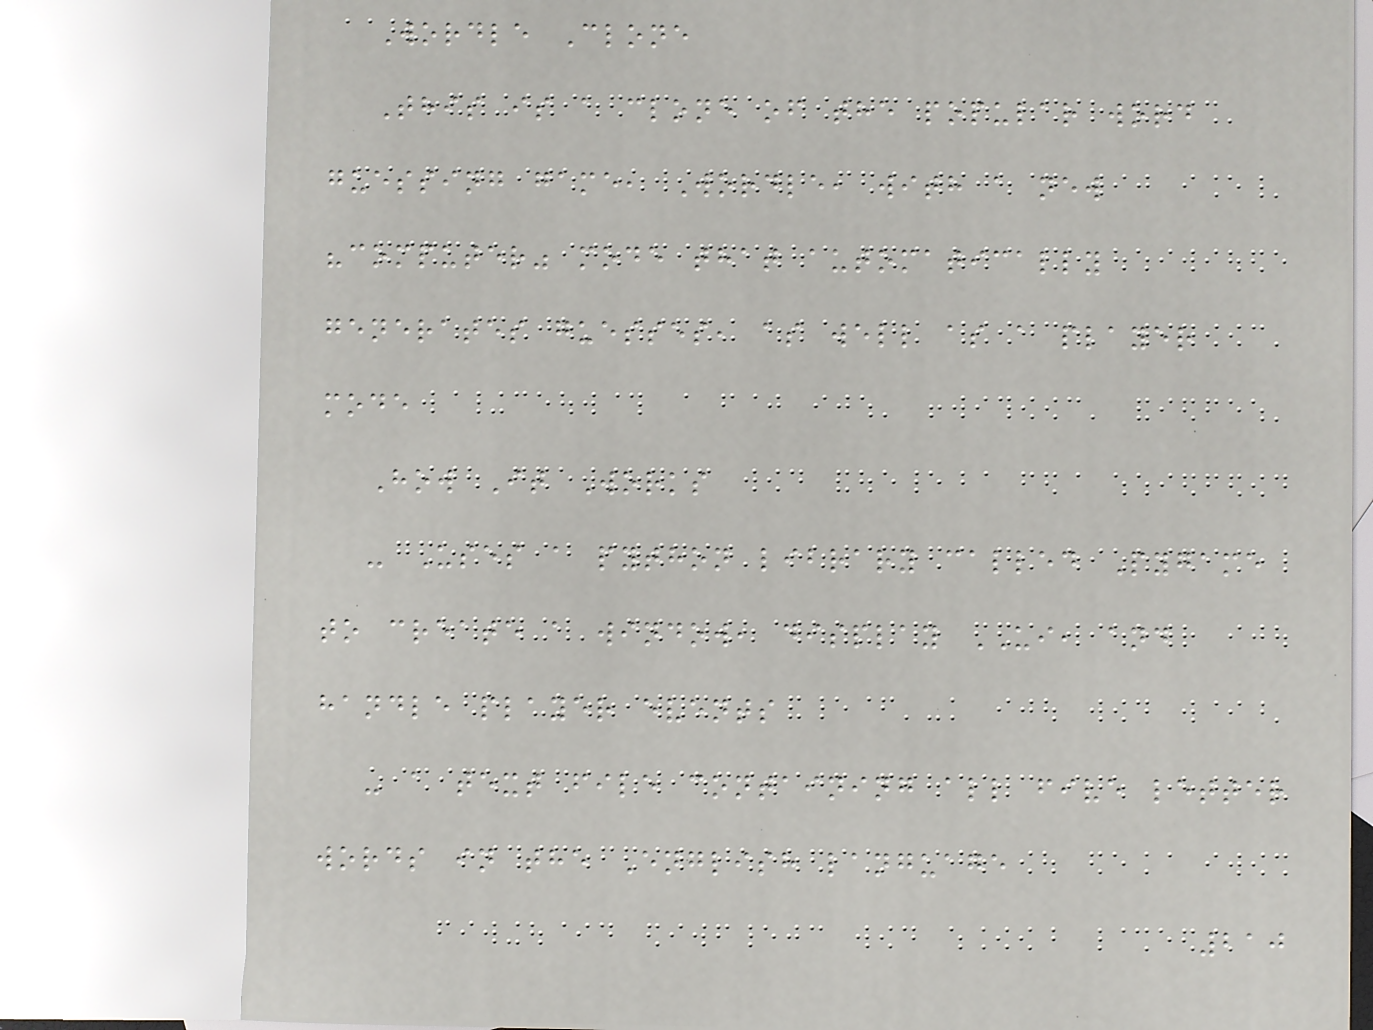Wordle Clone
This is a clone of the popular word
guessing game, Wordle, with a new
"computer" mode that automatically
generates guesses, as well as a player
mode
How It Works
- Uses a python library called Pygame
to create a window, display UI, and
handle player events
- a text file containing all five letter
words in the English language
210
